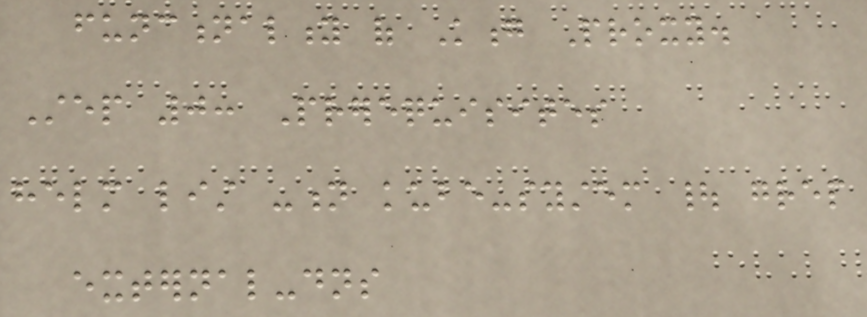functionality of Kong Proxy.
Step 0: Prerequisites
helm list -n kube-system | grep
external-dns
